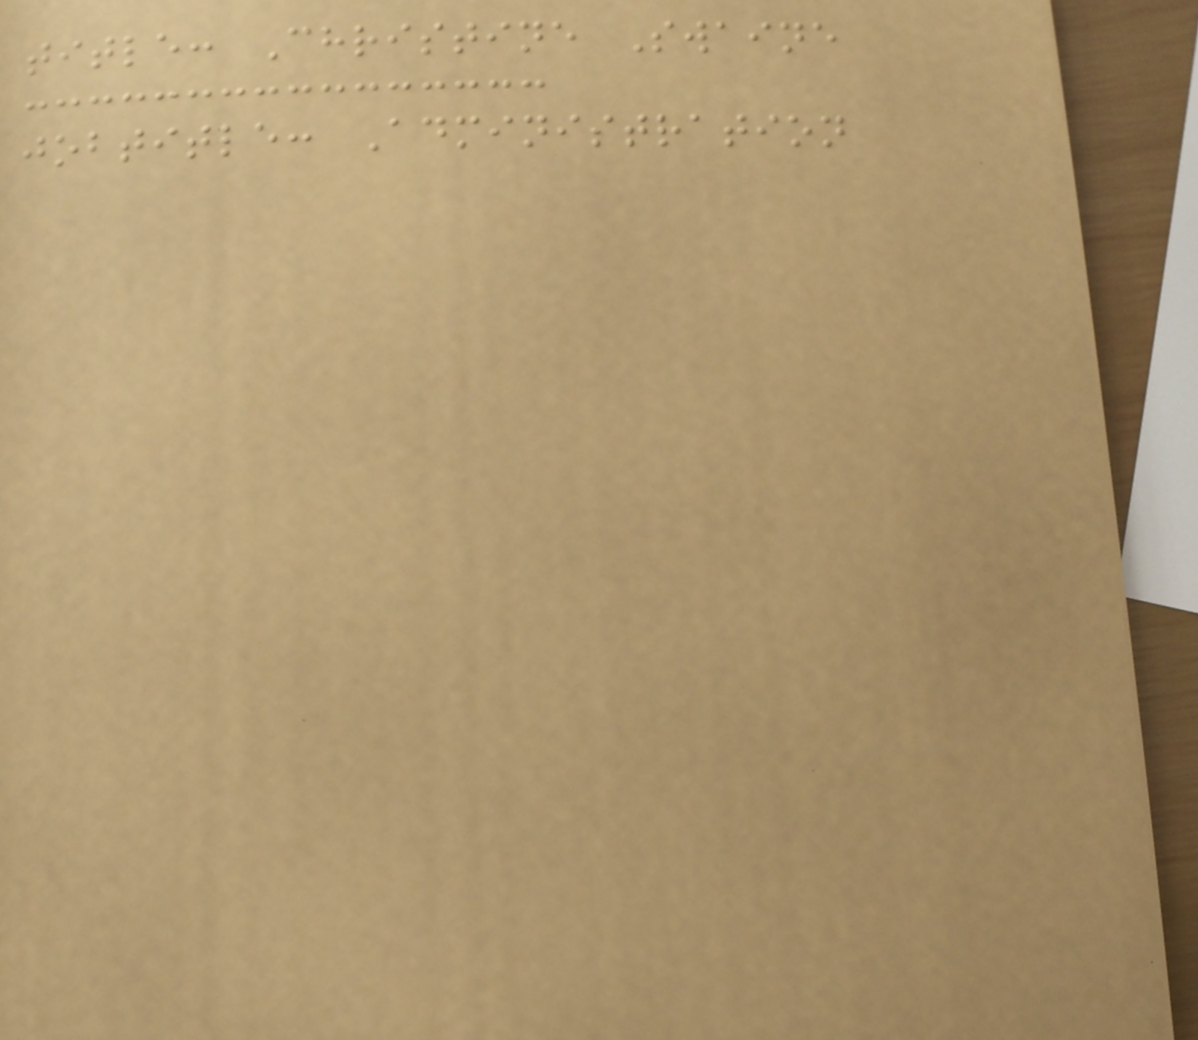title: Christine Swaine
jobtitle: Administration
